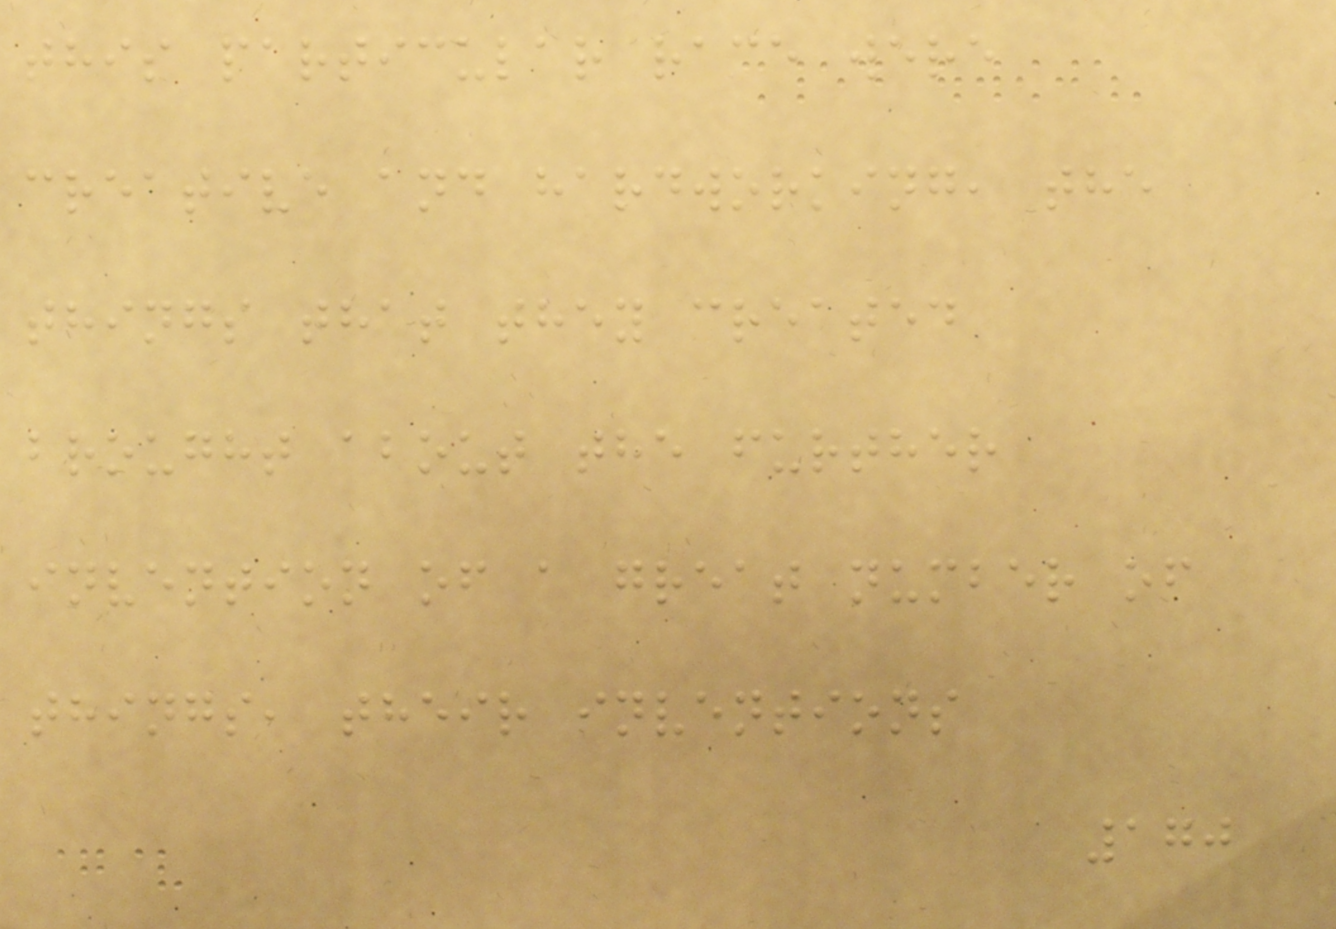this particular race were
creative and hardworking, the
things that they created
brought about the further
invention of a great number of
things, their inventions
170
